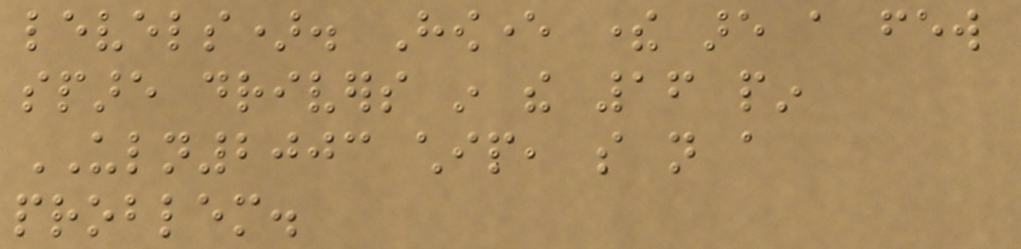levels). However there are a few
spare drivers in the 16 pin
ULN2003 chip, so not a
problem.
